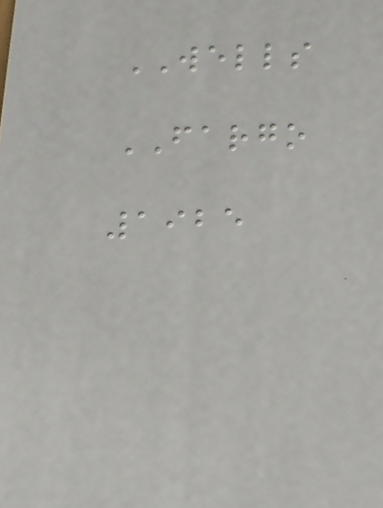WELLS
FARGO
1925
